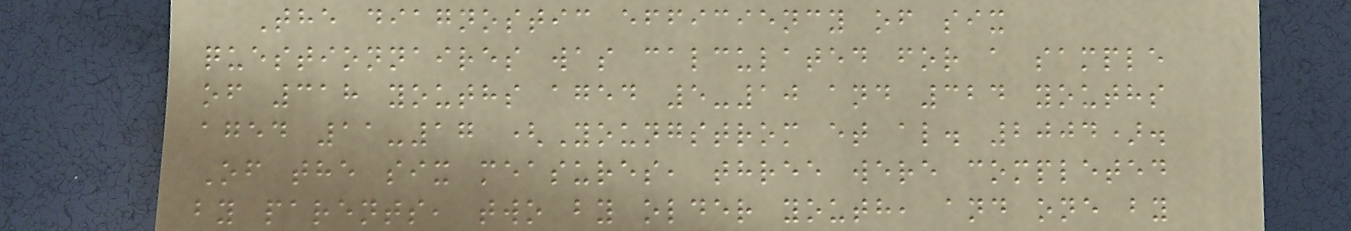The diagnostic efficiency of six
questionnaires was calculated for a sample
of 318 youths aged 5-10 and 324 youths
aged 11-17 (Youngstrom et al. 2004).
Of the six measures, three were completed
by parents, two by older youth, and one by
